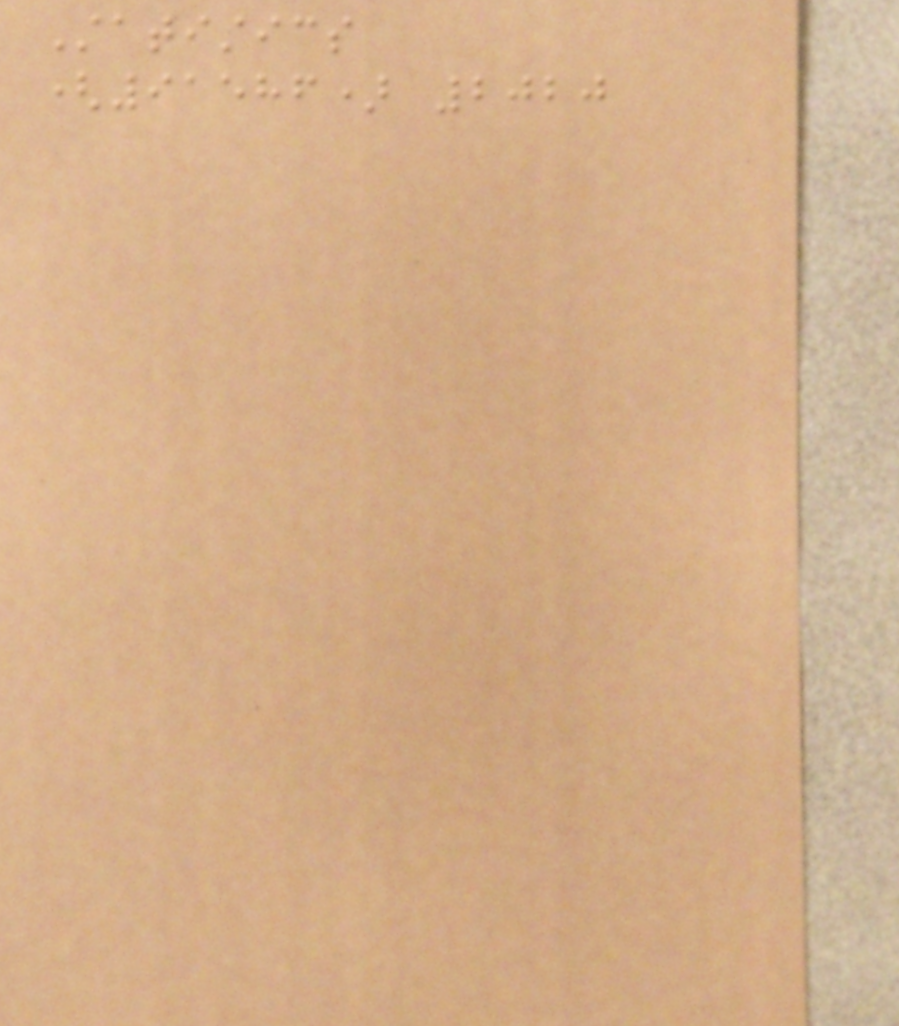Statistics
(91586) 2020
